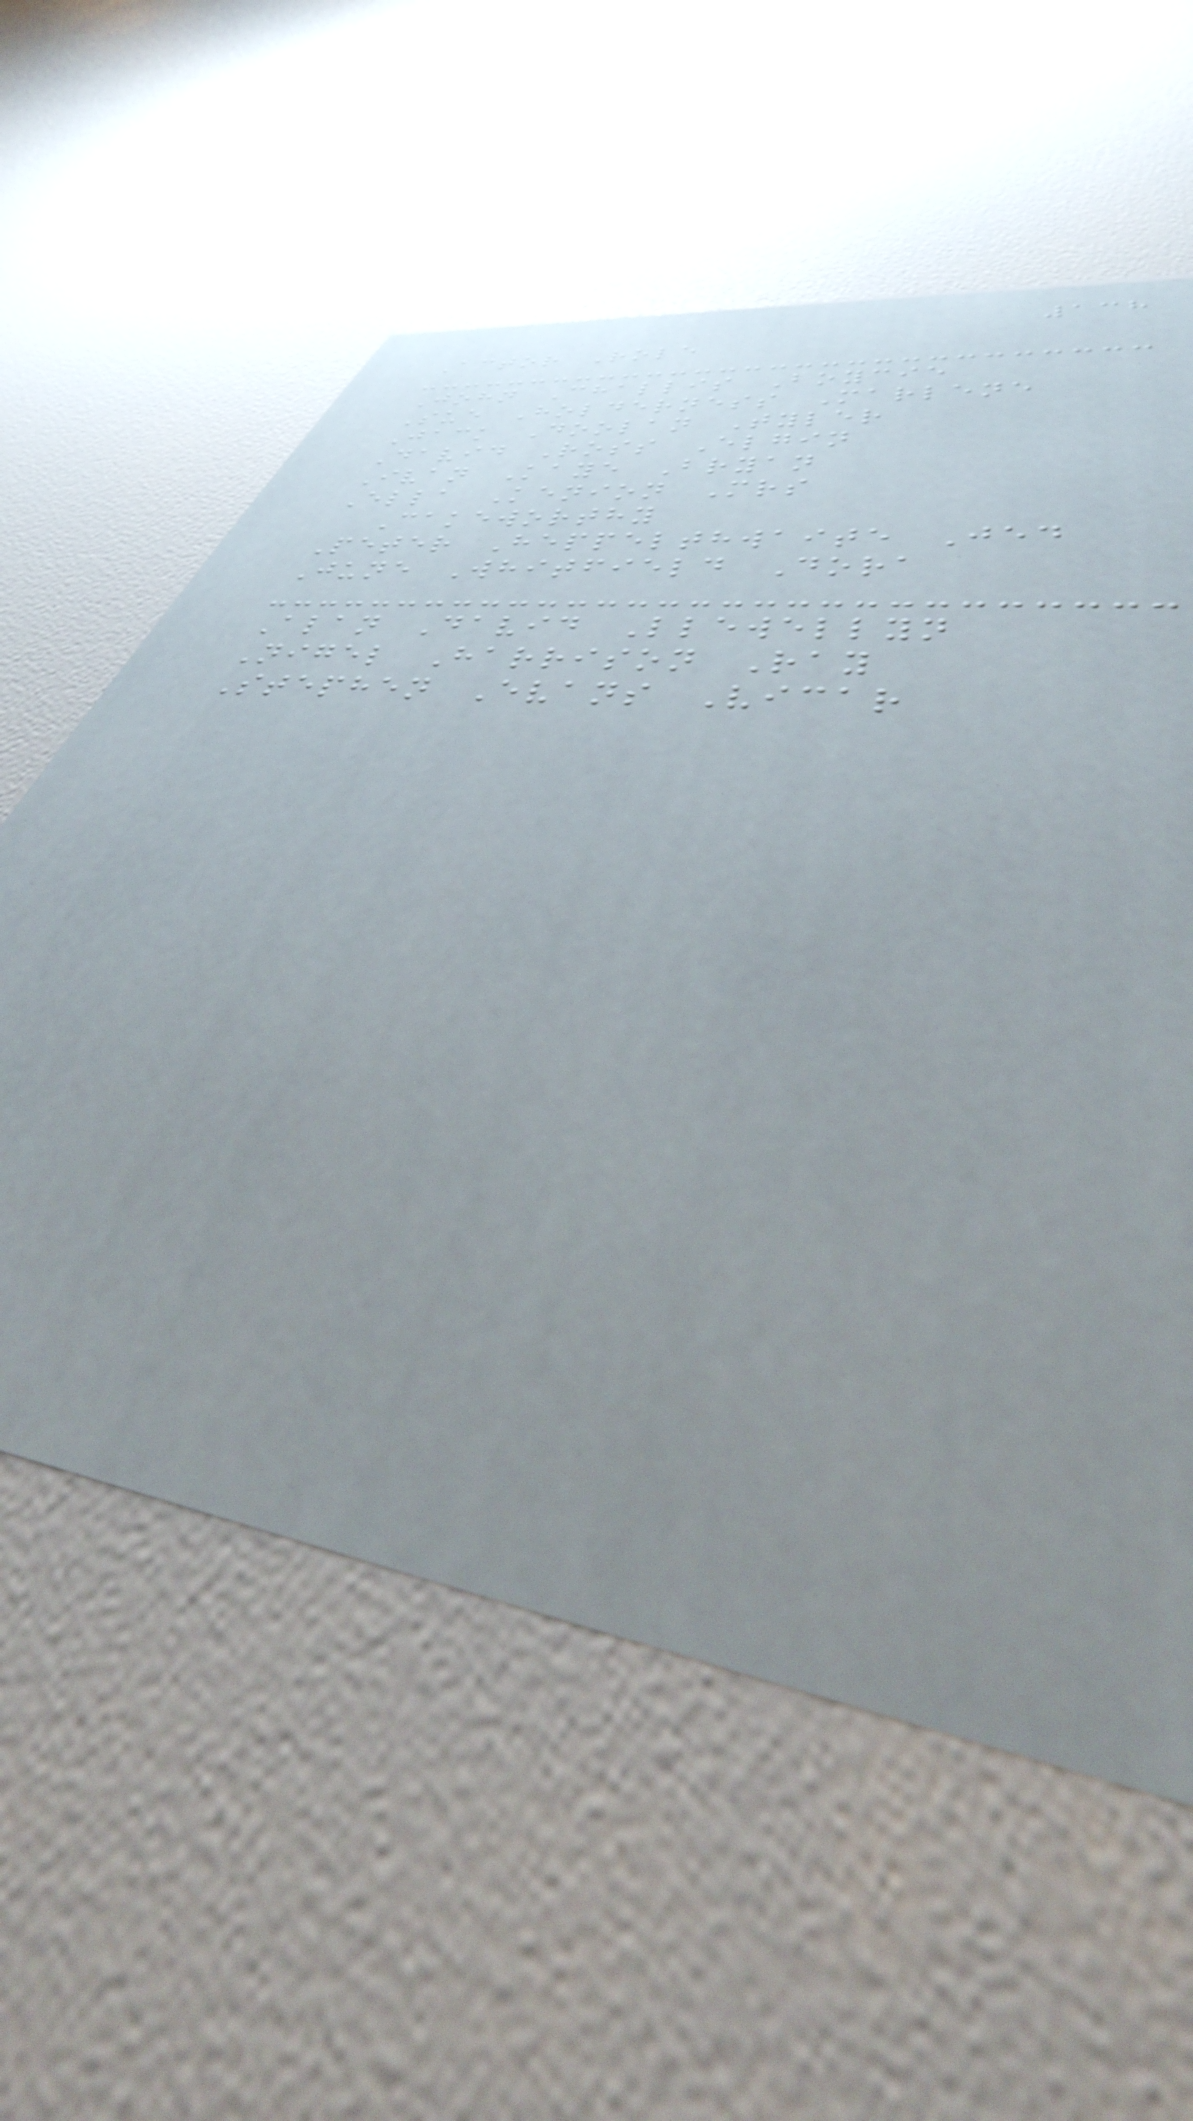138
Actor Role
John Challis Boycie
Sue Holderness Marlene
Jack Doolan Tyler
David Ross Elgin
Ivan Kaye Bryan
Ella Kenion Mrs
Cakeworthy
Peter Heppelthwaite Jed
June Whitfield Dora
Alan David Llewellyn
Nigel Harrison Ray
Stephen Evans Vicar
